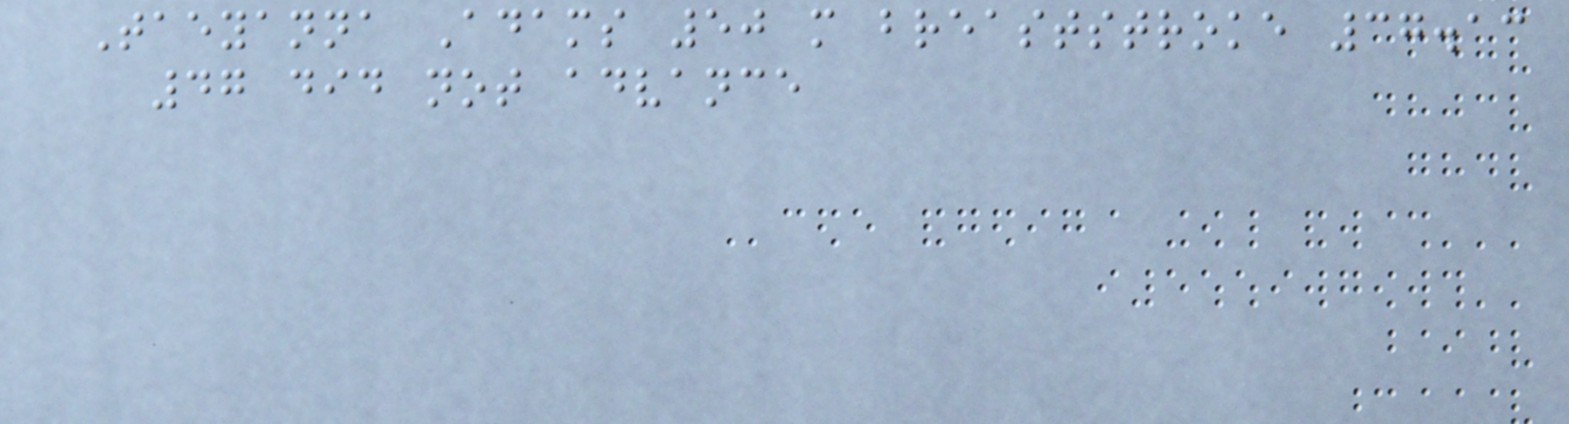Taeyanna Adams 50 m breaststroke 37.13
47 did not advance
